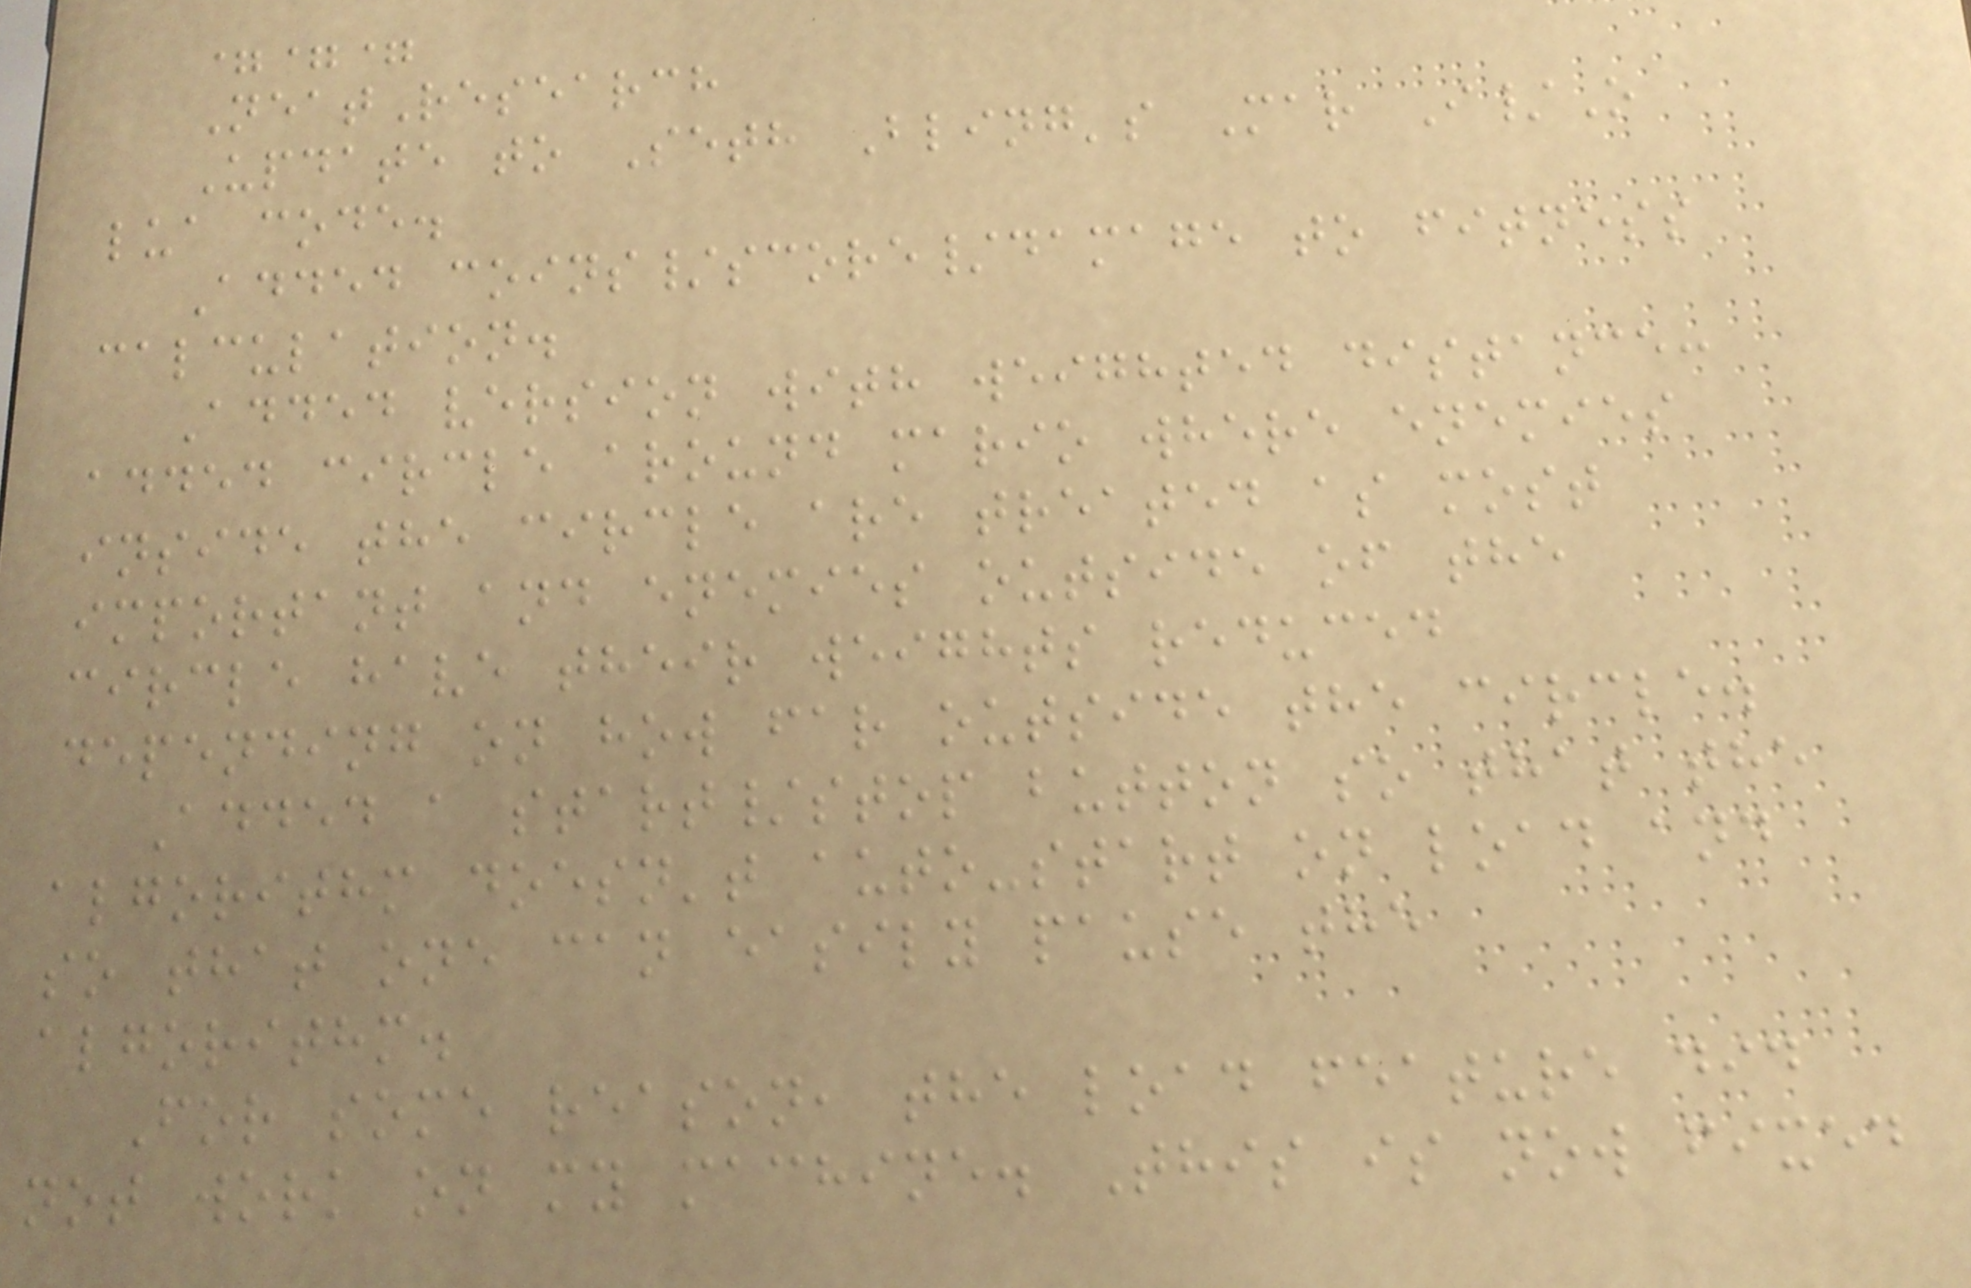===
NeatResearch
Update to Seth Bling's Mar I/O
lua code.
Added coins/score/damage to fitness
calculation.
Added version with weighted distance:
added circle around mario where enemies
inside the circle are treated as most
important and enemies outside of the
circle have their weights reduced
depending on how far outside the circle.
Added a start/stop button so that the
algorithm doesn't auto-start on load and
so that one can easily pause the
algorithm.
For some reason, the load feature did
not work on my machine. This is now fixed
